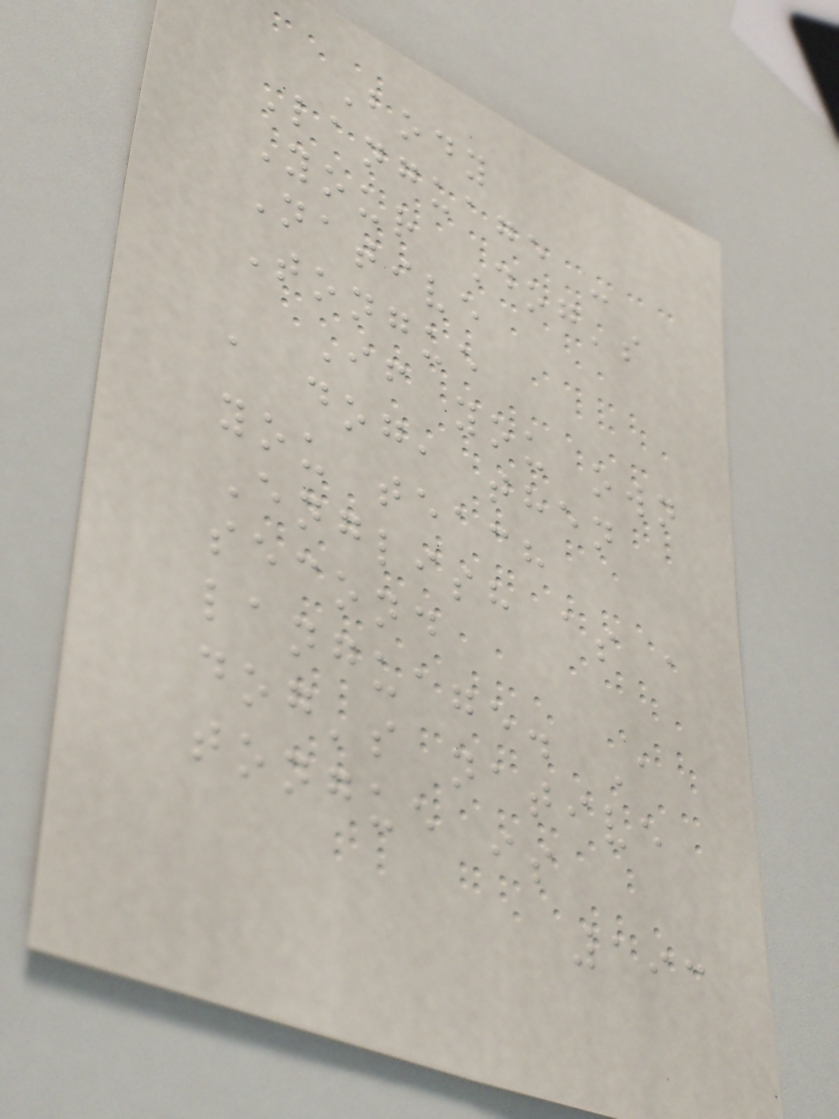Body
Language -
Your Dog's
Native
Tongue
If you own
a dog, then
you teach
English as a
second
language. A
dog's native
tongue is
193
